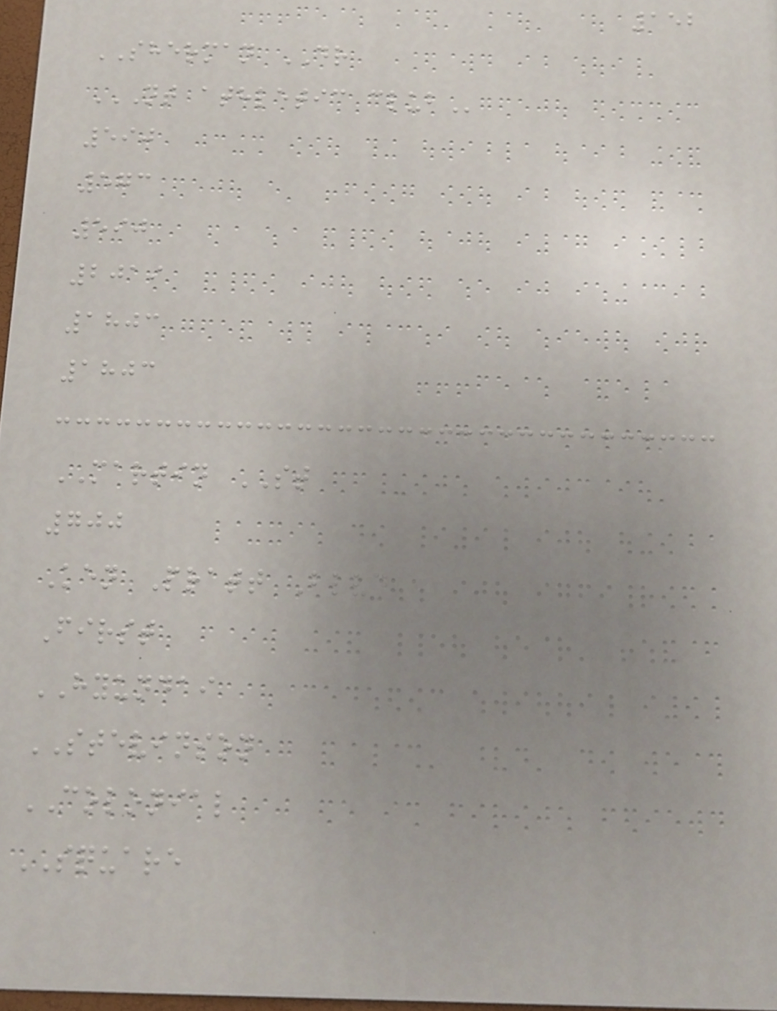152
SHERMAN DR
NT ATHLETIC CLUB
590
573
590
2019
1803
1803
MARTIN ST
700
Ken Pratt Blvd
First
HYUNDAI
STEVINSON
COLONIAL
SQUARE
